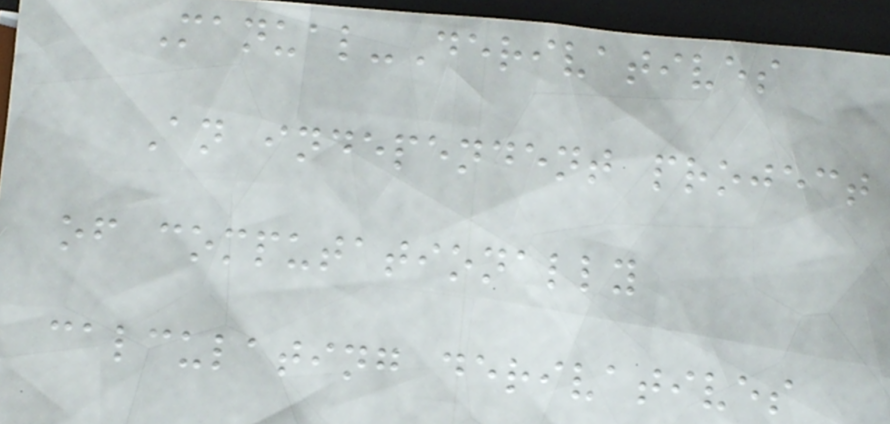Manual-Derivatives
An independent project
of computationally
calculating derivatives
